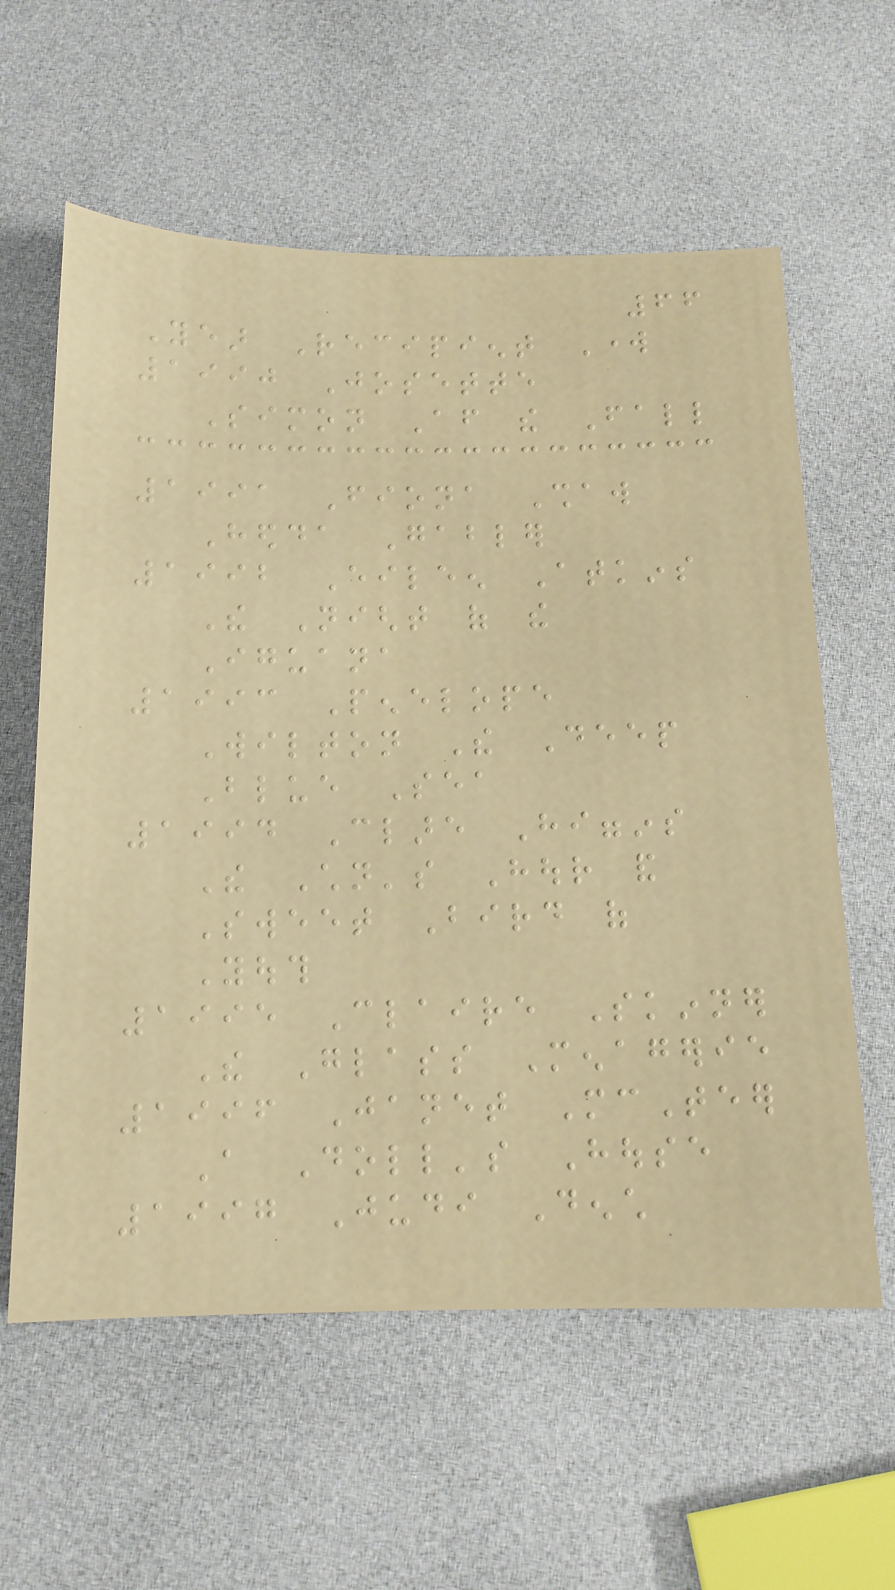66
Year Recipient Work
1990 Josette
Simon After the Fall
1991 Fiona Shaw
Hedda Gabler
1992 Eileen Atkins
The Night of the
Iguana
1993 Penelope
Wilton The Deep
Blue Sea
1994 Clare Higgins
The Children's Hour and
Sweet Bird of
Youth
1995 Claire Skinner
The Glass Menagerie
1996 Janet McTeer
A Doll's House
1997 Judi Dench
